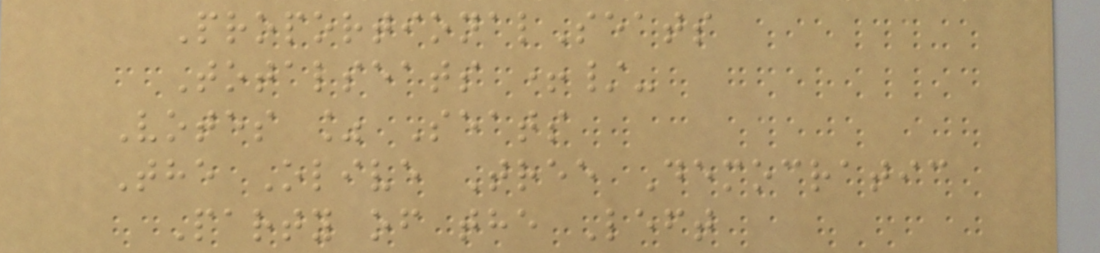ProportionalSeats
Totalseats +/-
Votes % Seats
The Olive Tree Democratic
Party of the Left
